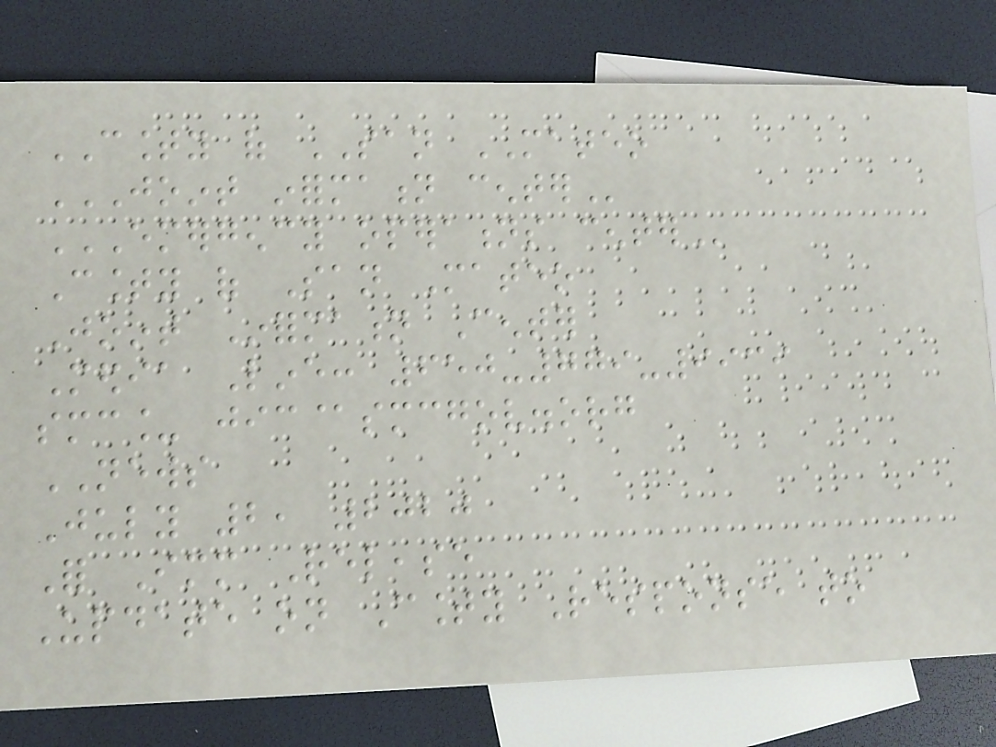COUNTY of SAN MATEO
JOINT INFORMATION CENTER
EMERGENCY OPERATIONS CENTER
County of San Mateo
Joint Information Center
Media Line: 650-779-9939
smc_ jic@smcgov.org
NEWS
July 2, 2020
For Immediate Release
Update on County Response to
